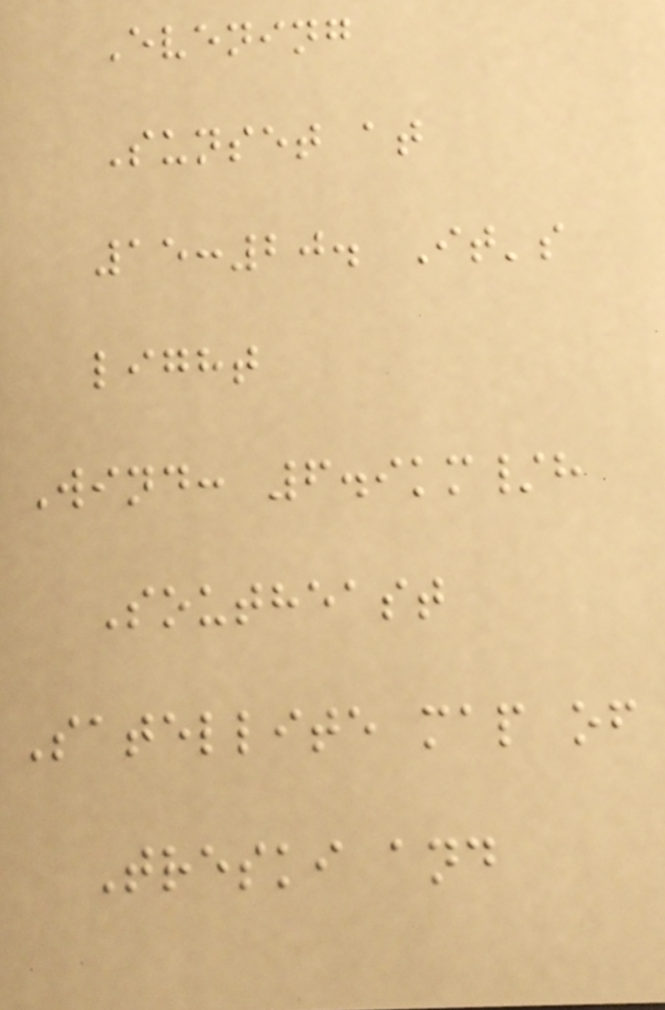Evening
Sunset at
15:20. It's
light
Wind: 6.9km/h
Southeast
Satellite map of
Treski and
